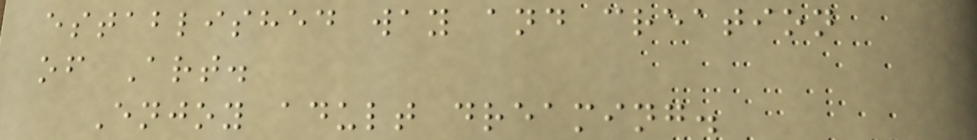established way and creation
of Art.
Enjoy adult dreaming.
